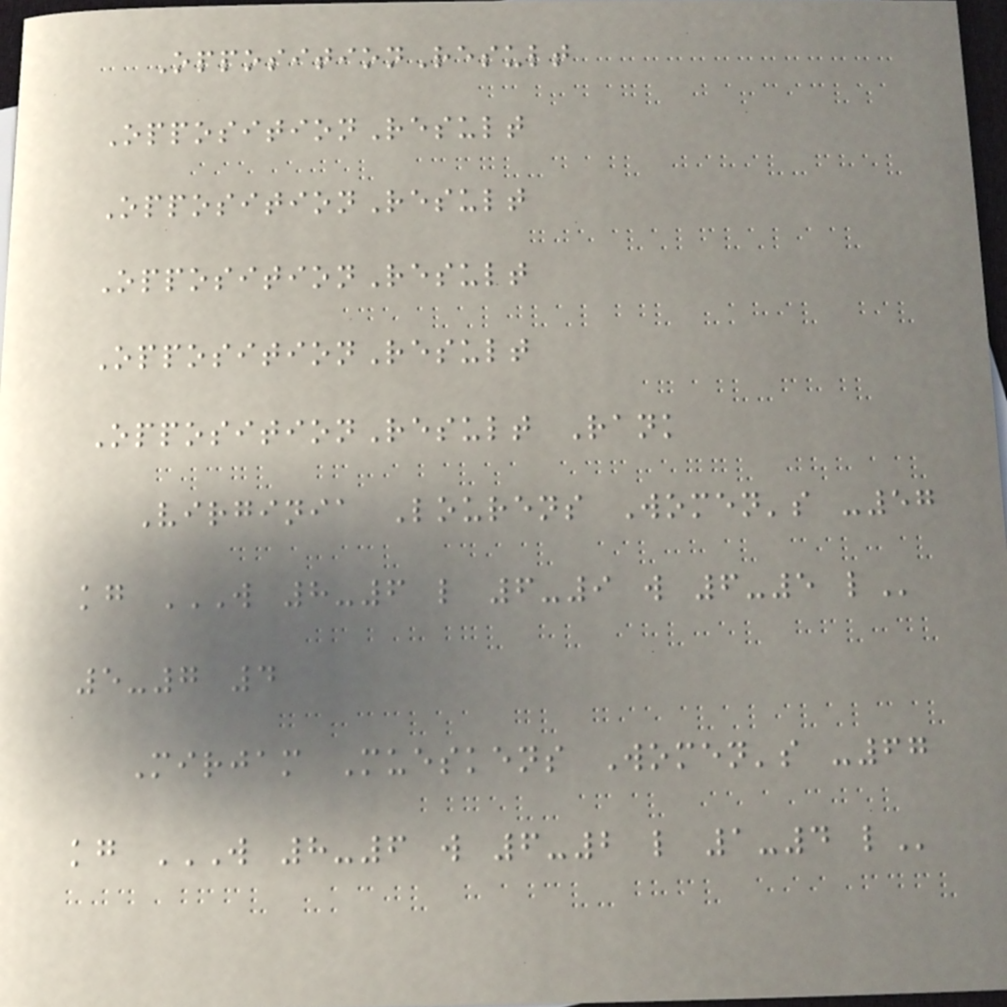OppositionResult
OppositionResult
OppositionResult
OppositionResult
OppositionResult
OppositionResult Rank
Virginia Lourens Women's -57
kg W 8-6 L 6-9 W 6-5 L
5-7 4
Mirjam Mueskens Women's -67
kg W 8-6 W 6-2 L 1-4 L
